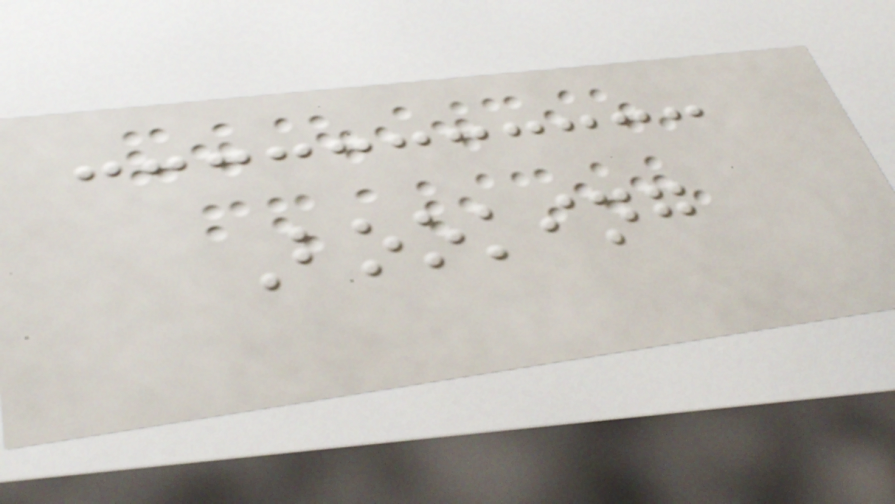Booking
